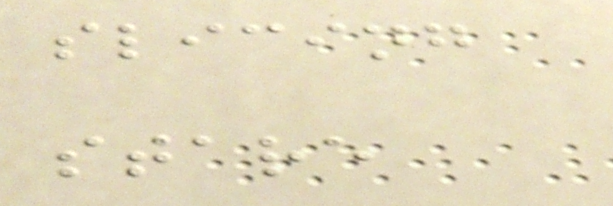slicing
stare
